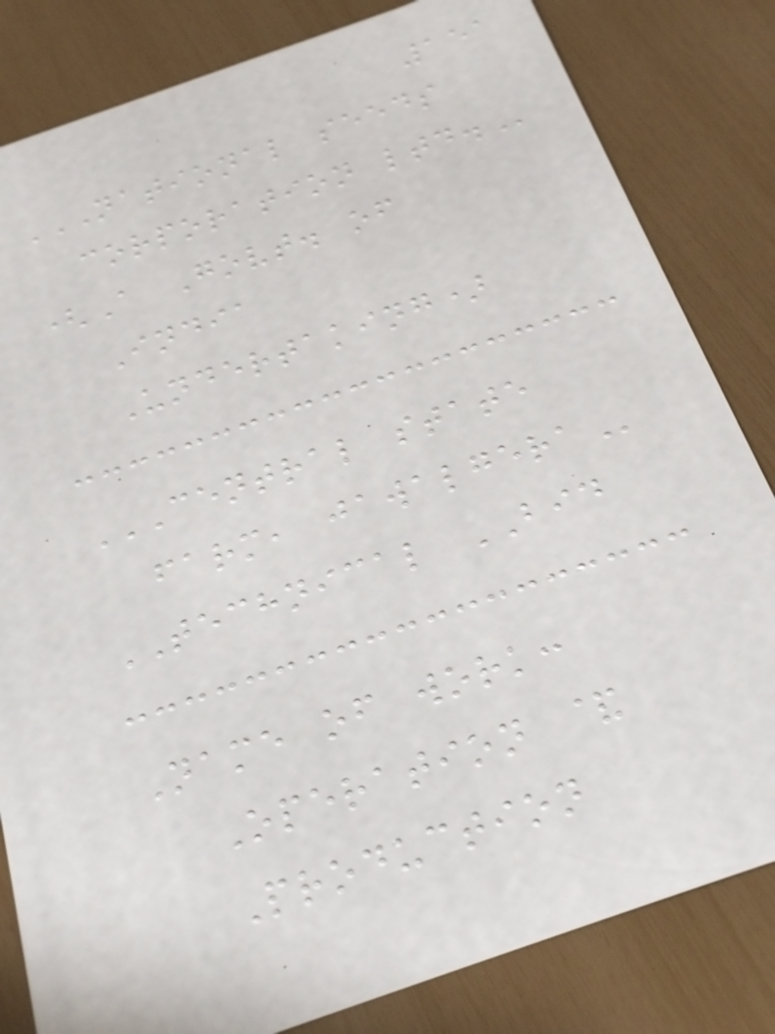151
NATIONAL SEEDS
CORPORATION LTD.
(A Govt. of
India
Undertaking)
CENTRAL STATE
FARM, JAWALGERA
TECHNICAL BID
Name of work:
Operation &
Production
